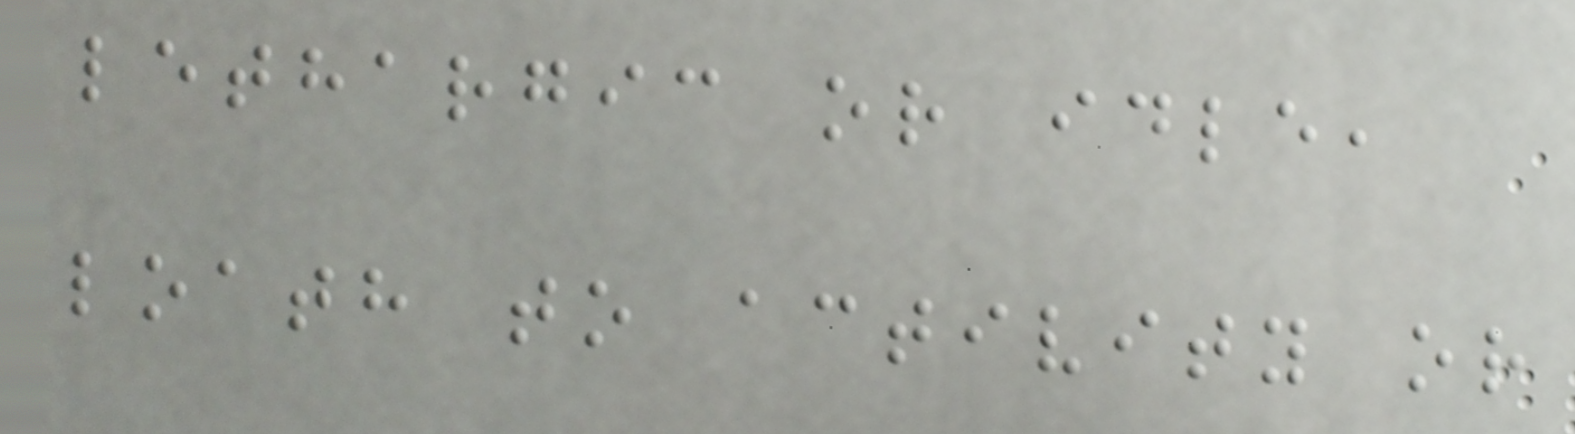lethargic or idle,
loath to activity or
